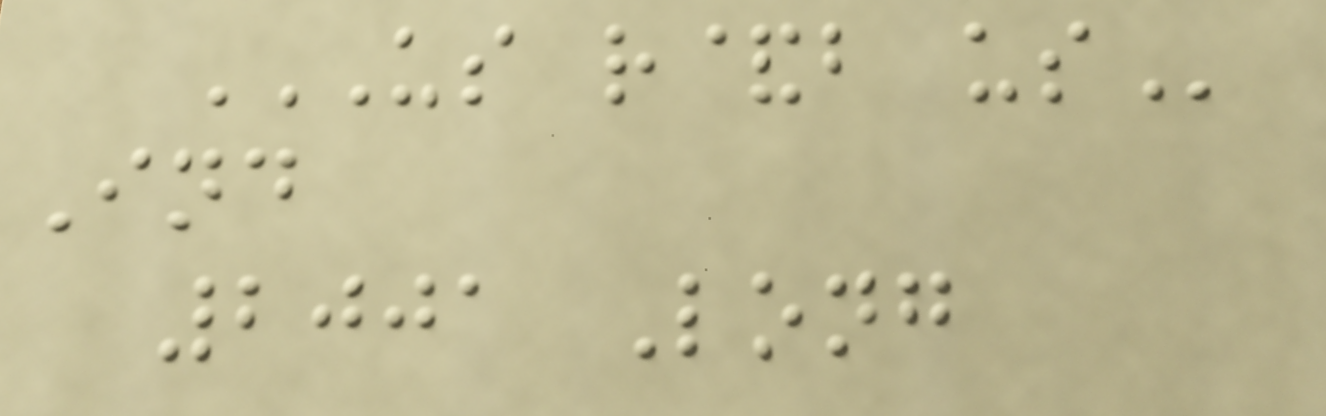US R&B US
Ind
2001 Long
